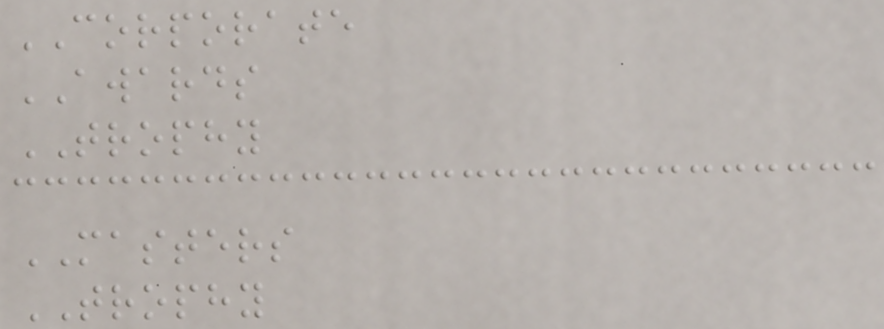CORPORATE
AWARDS
TROPHY
MASTERS
TROPHY
